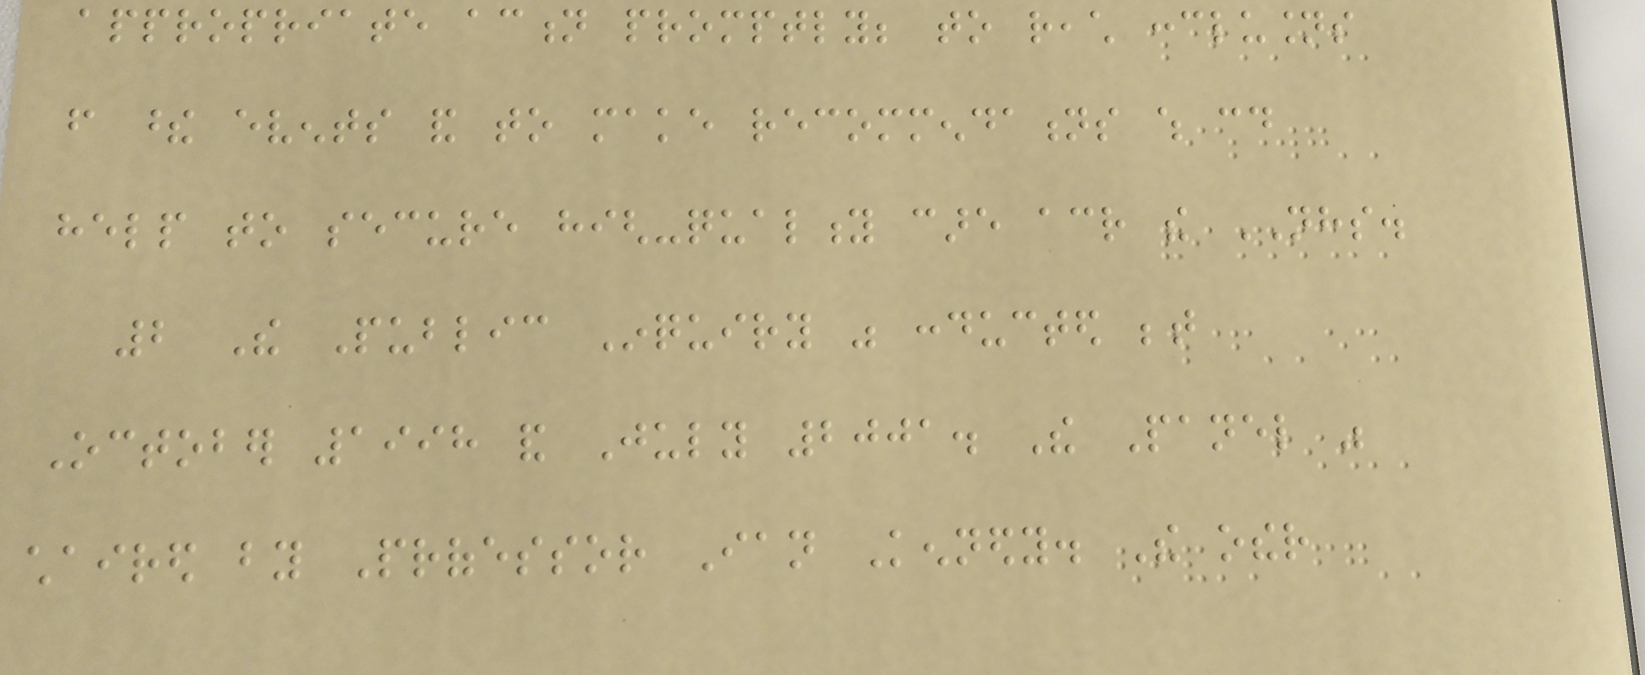appropriate action promptly; to reach conclusions
from these events and to make recommendations which could
help to secure high-quality care across the NHS.
2 The Public Inquiry was conducted between
October 1998 and July 2001. The Panel was
chaired by Professor Ian Kennedy. The other
